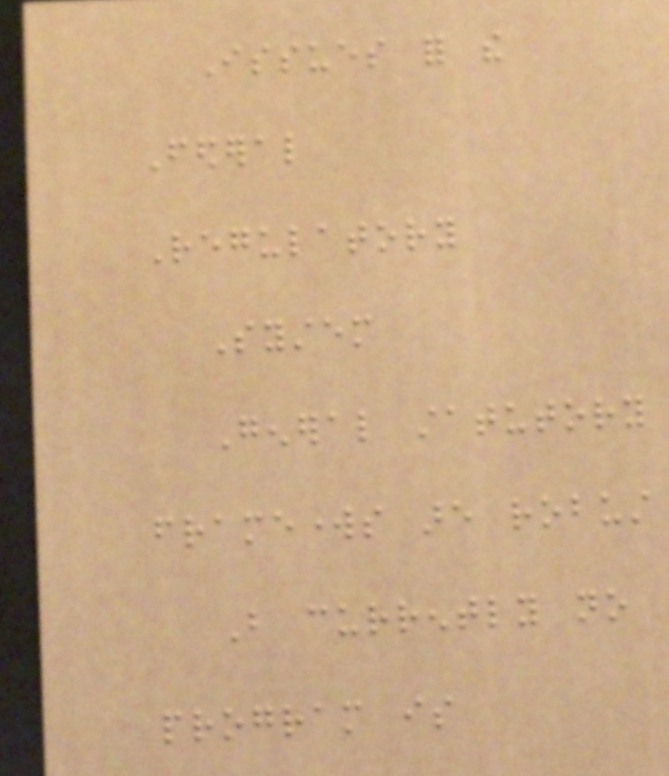Issues for the
Federal
Regulatory
System
General statutory
frameworks are robust
But currently no
program is
